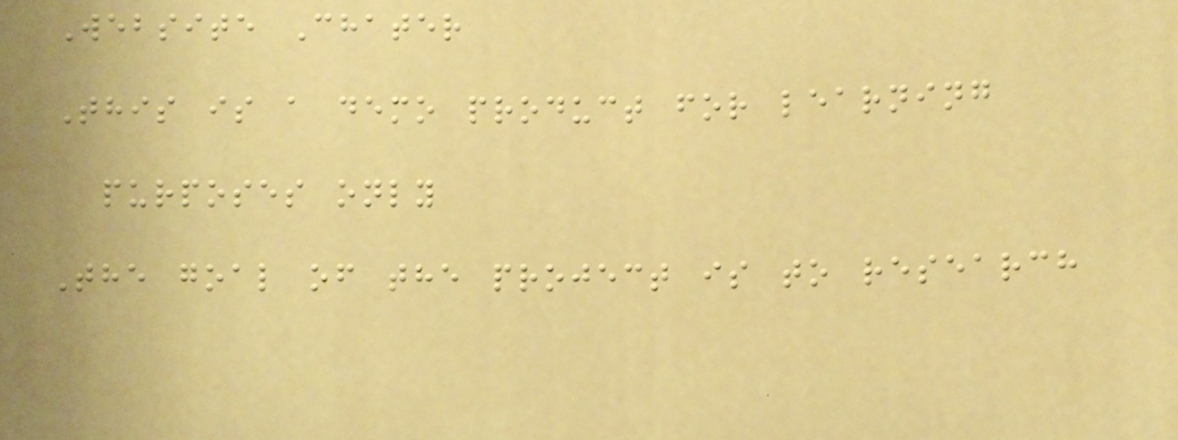Website Chater
This is a demo product for learning
purposes only
The goal of the project is to research
